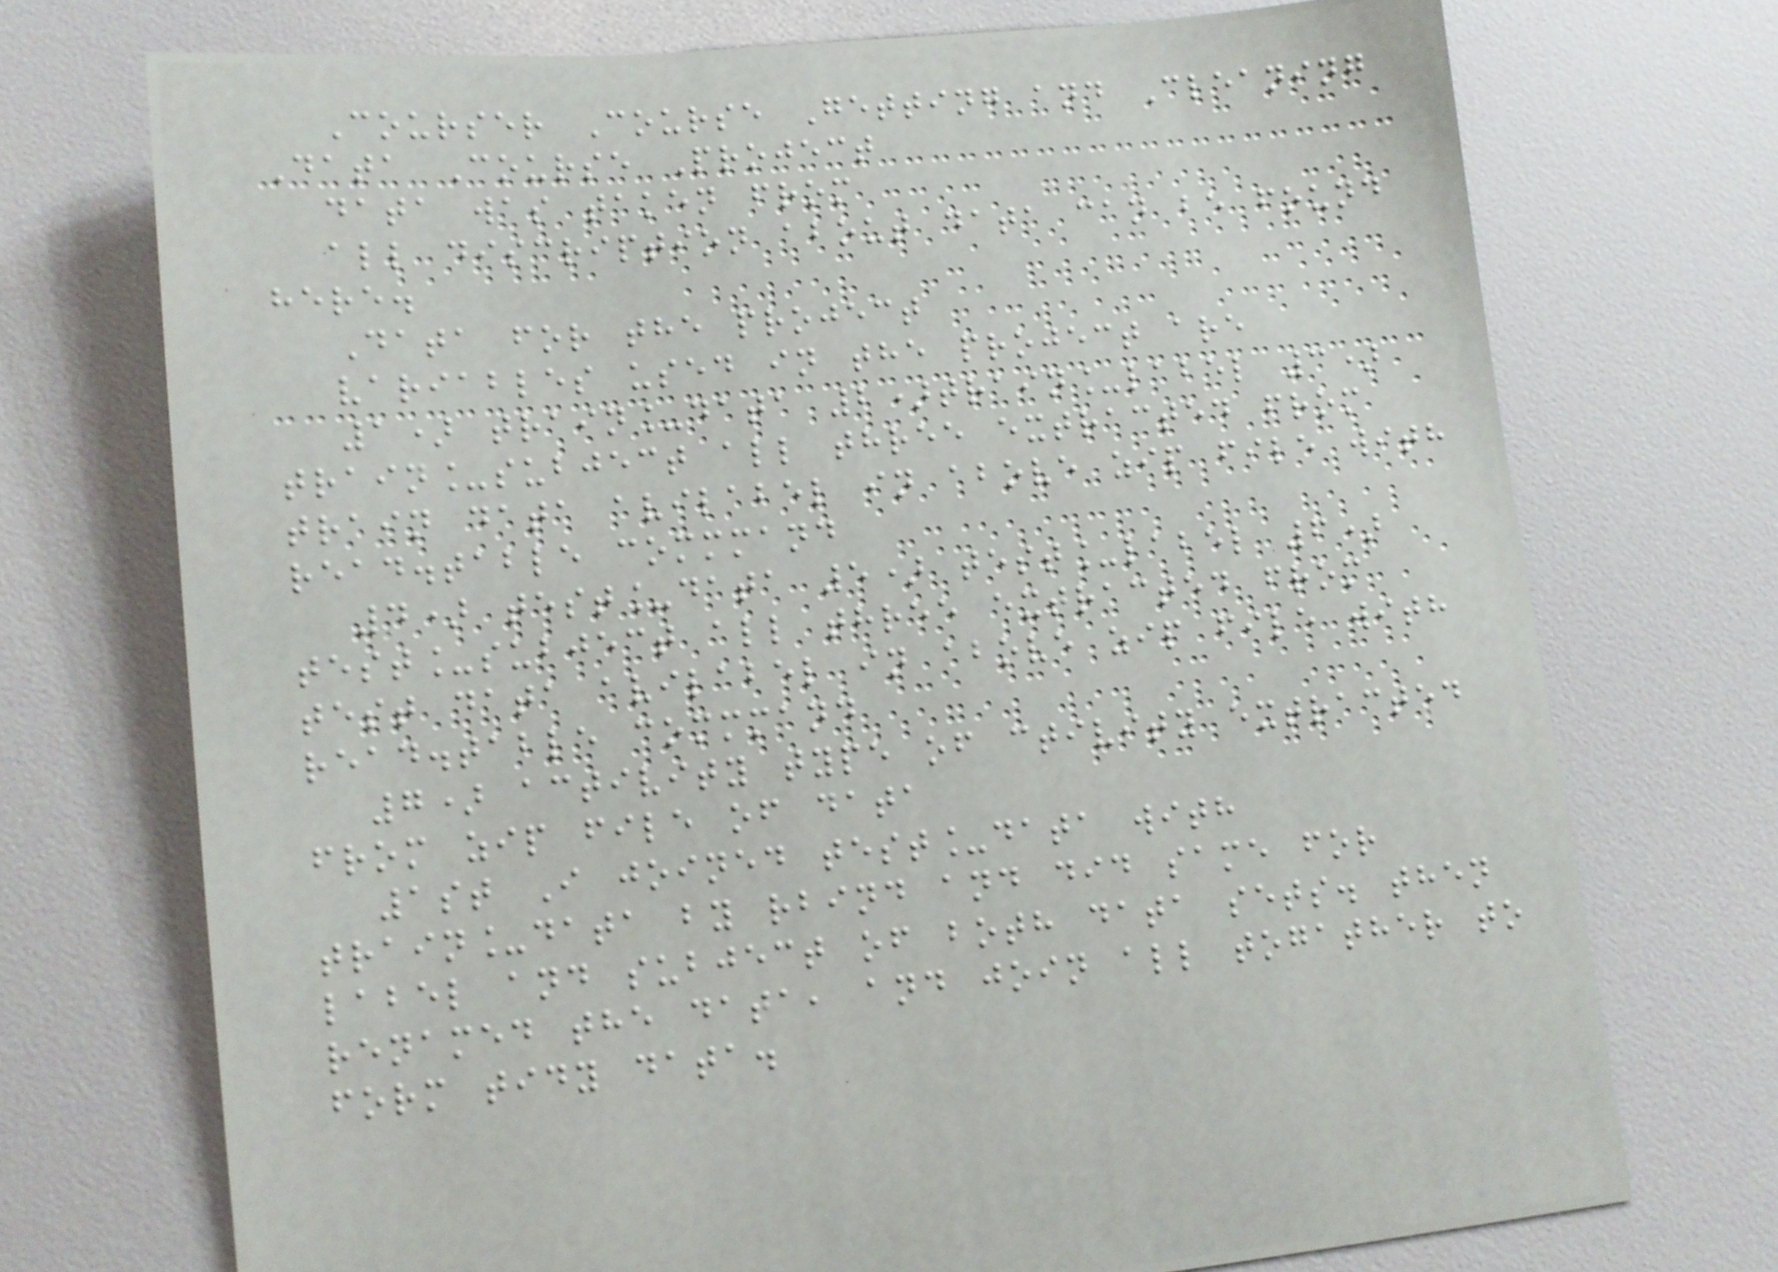Courser Course Getting and Cleaning
Data Course Project
data was taken from
all discription about data can be found
here.
Data for the project
variables used in the project are
1) train_data 2)train_label 3)
train_subject all three extracted from
train data avilabel in above zip file with
read.table commmand
4) test_data 5) test_label 6)
test_subject all three extracted from
test data avilabel in above zip file with
read.table commmand
7) activity type of ctivity extracted
from zip file of data
1st I joined test_data with
train_data by rbind and did same for
label and subject of both data sets. then
renamed the data, and join all togather to
form tidy data.
